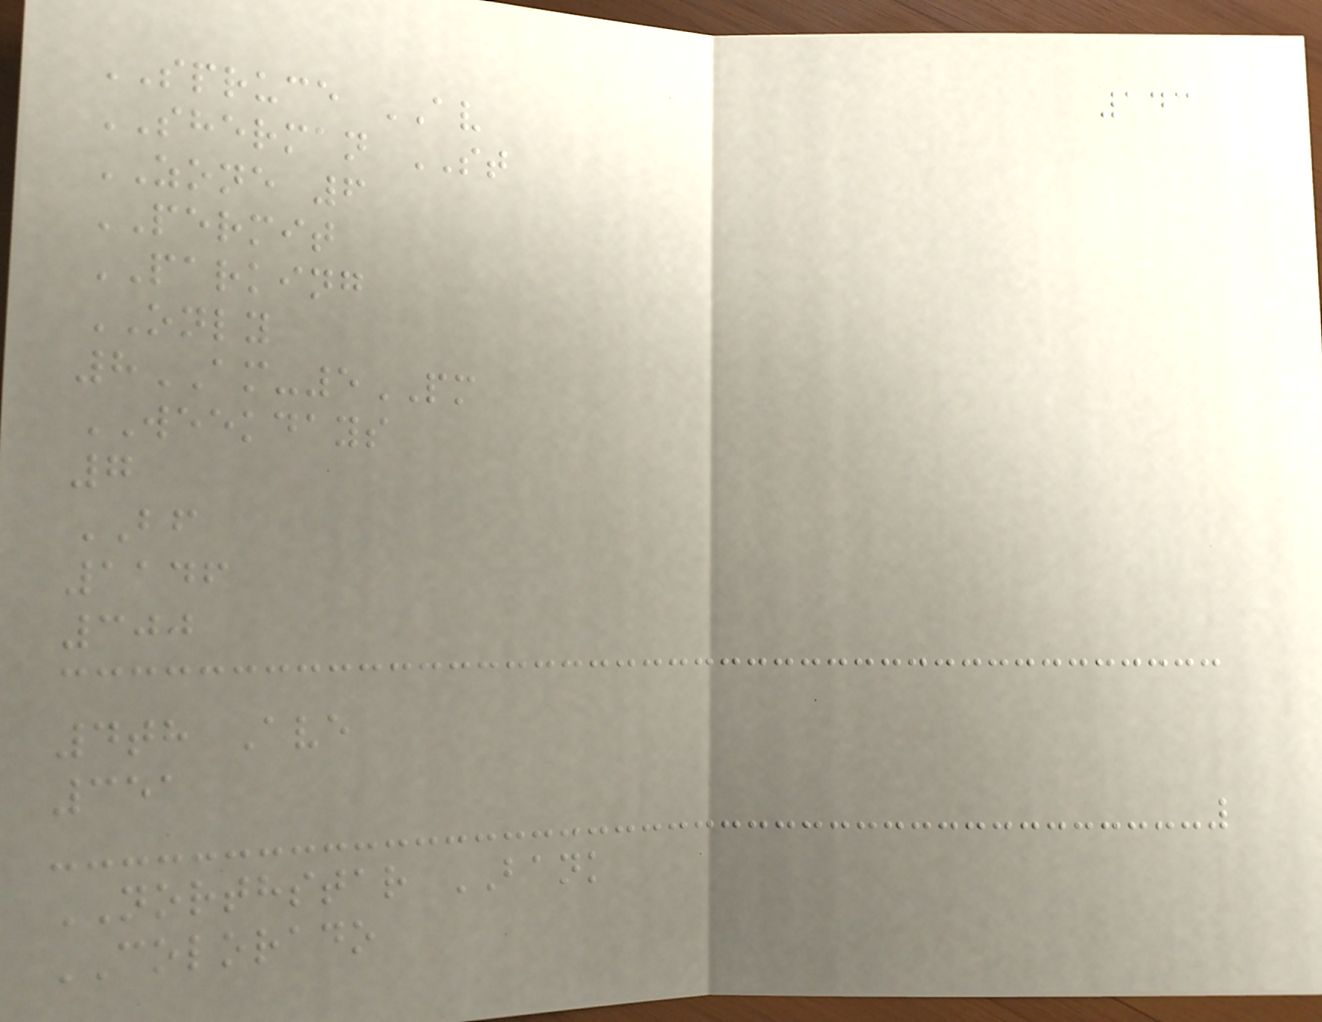143
SPRUCE AV
SHERMAN ST
ZONE 6
PERMIT
PARKING
ONLY
8AM-5PM
WEEKDAYS
7
BF
1146
300
4th Ave
351
NORTHSTAR BANK
COLORADO
